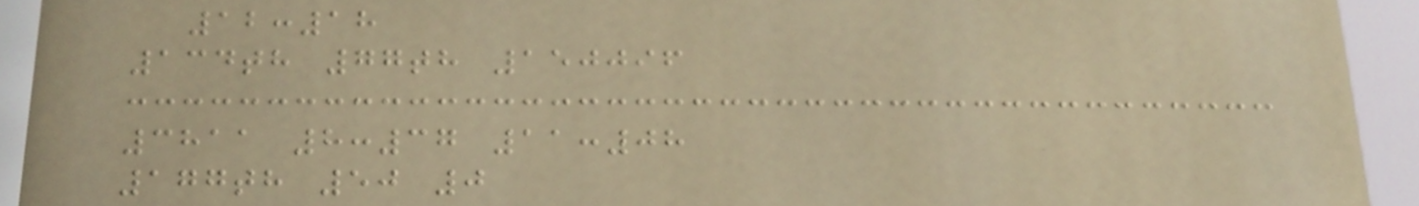12:18
134th 77th 150096
3811 8:37 11:08
177th 50 0
